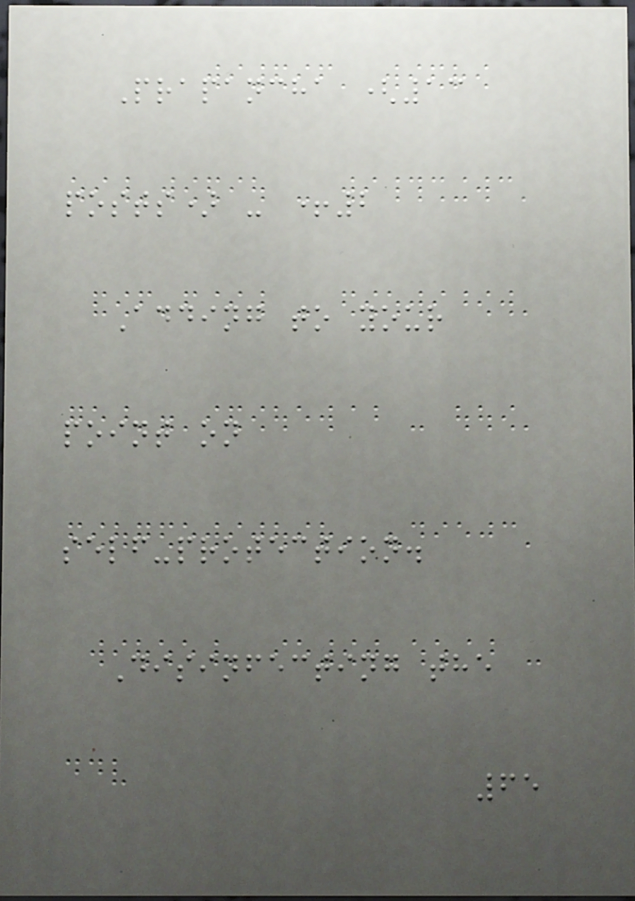Prapancha (13
posts) - +2
Adding to your
point on
self-protection.
Disinfecting the
65
